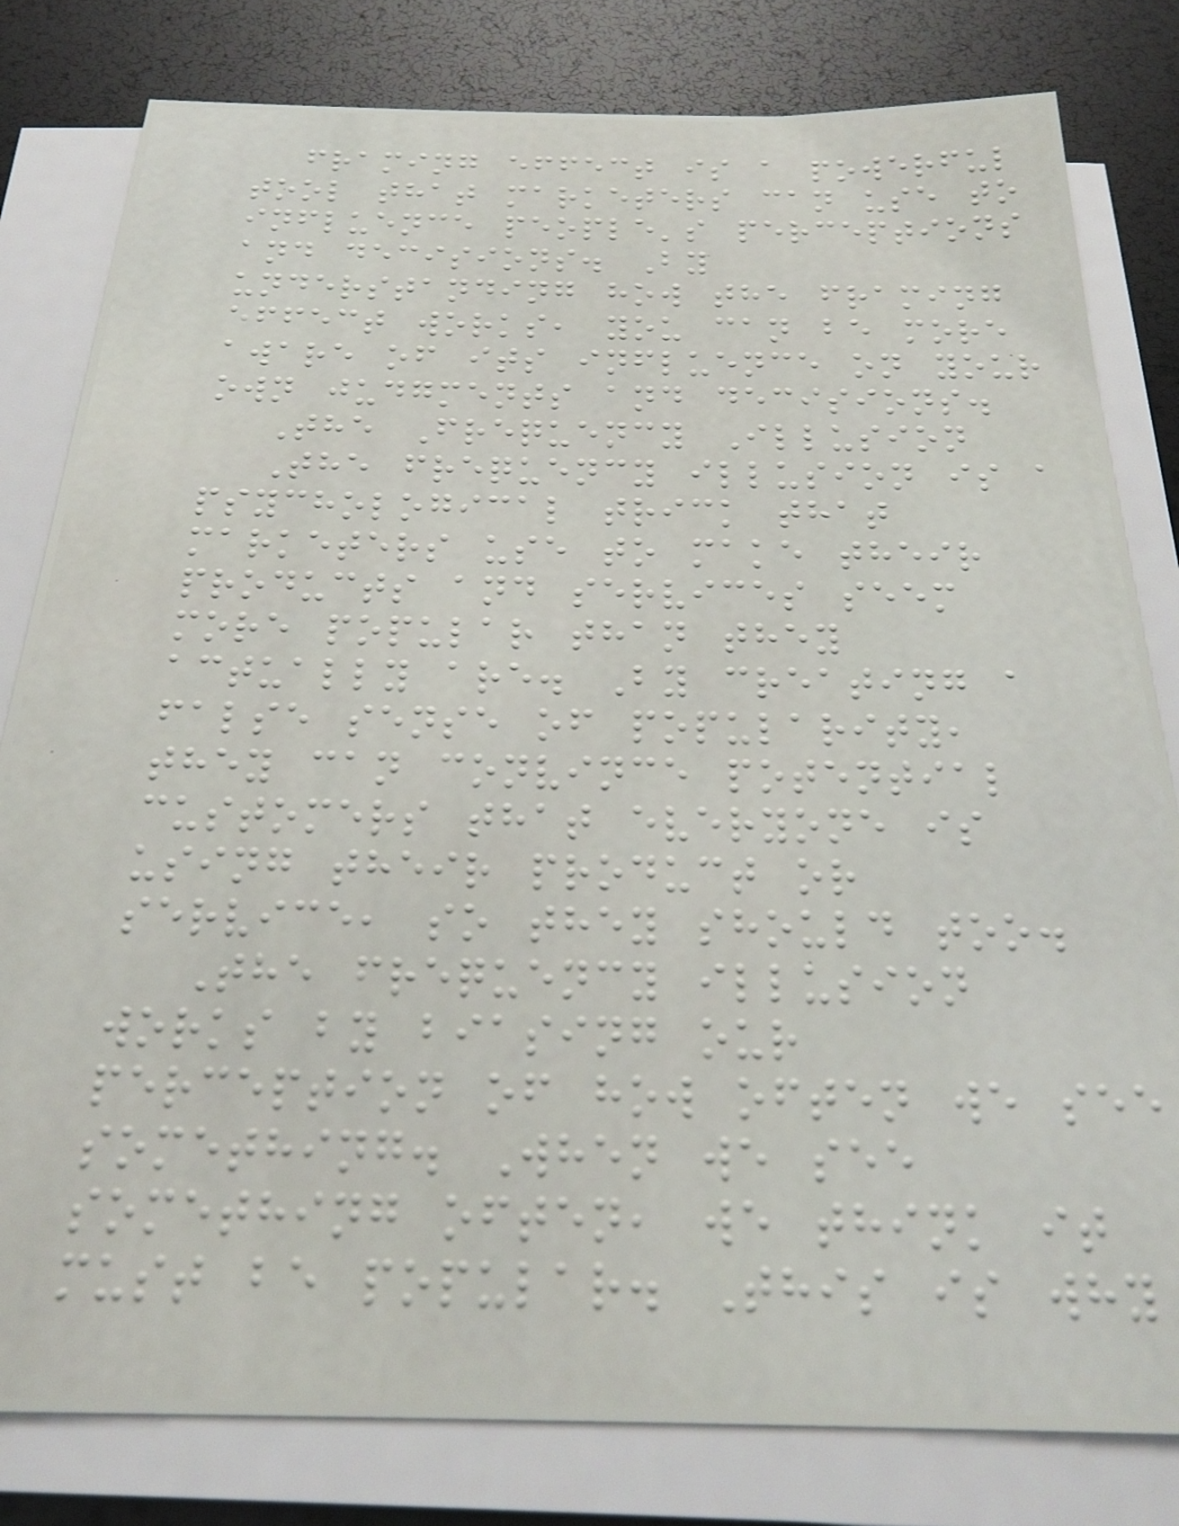framing effect is a powerful
tool that marketers can use to
influence people's perceptions
and decisions. By
understanding how the framing
effect works, you can be more
aware of its influence on your
own judgments and decisions.
The Frequency Illusion
The frequency illusion is a
psychological trick that
marketers use to make their
products and services seem
more popular than they
actually are. By creating a
false sense of popularity,
they can convince potential
customers that everyone is
using their product or
service, so they should too.
The frequency illusion
works by biasing our
perception of how often we see
something. When we see
something often, we think it
must be popular. This is why
